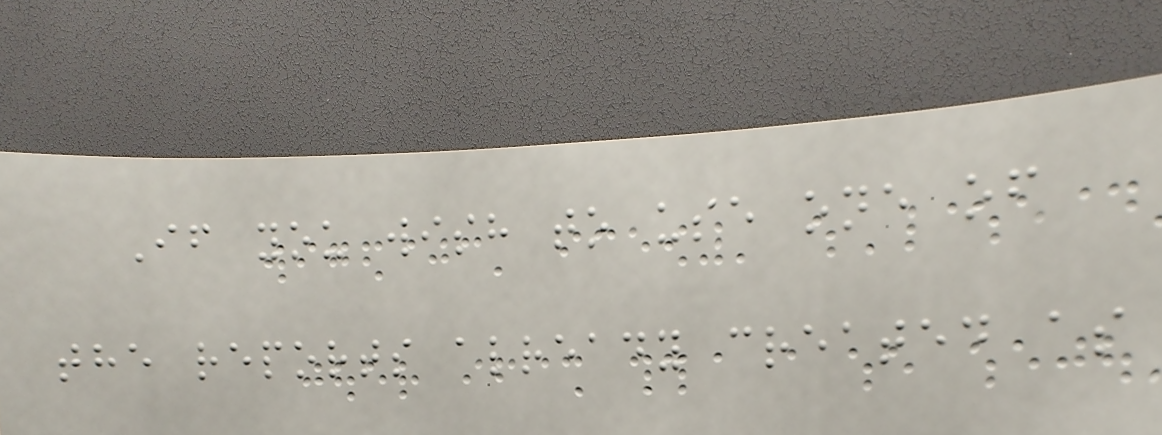If you wish to use one of
the reports already created as
